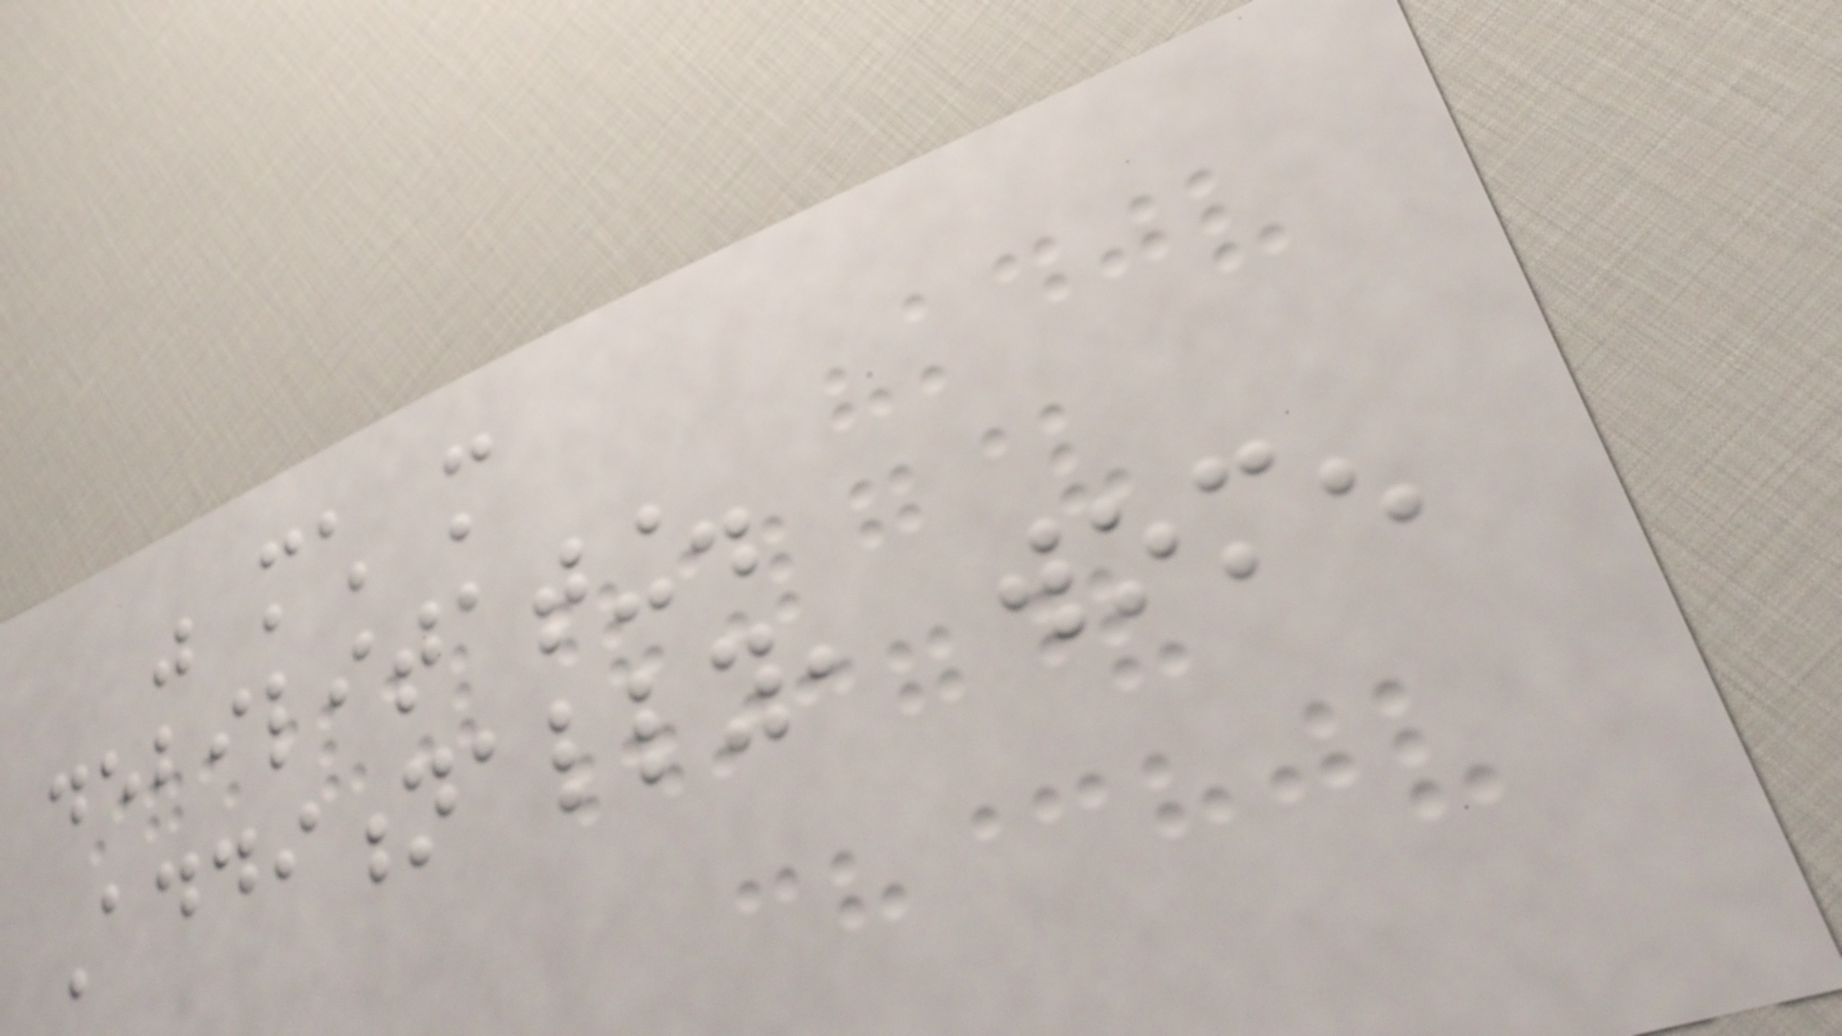was much more
debilitating.
Additionally, women
